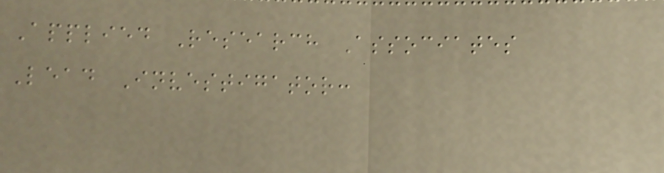Applied Research Associates
Lead Investigator:
